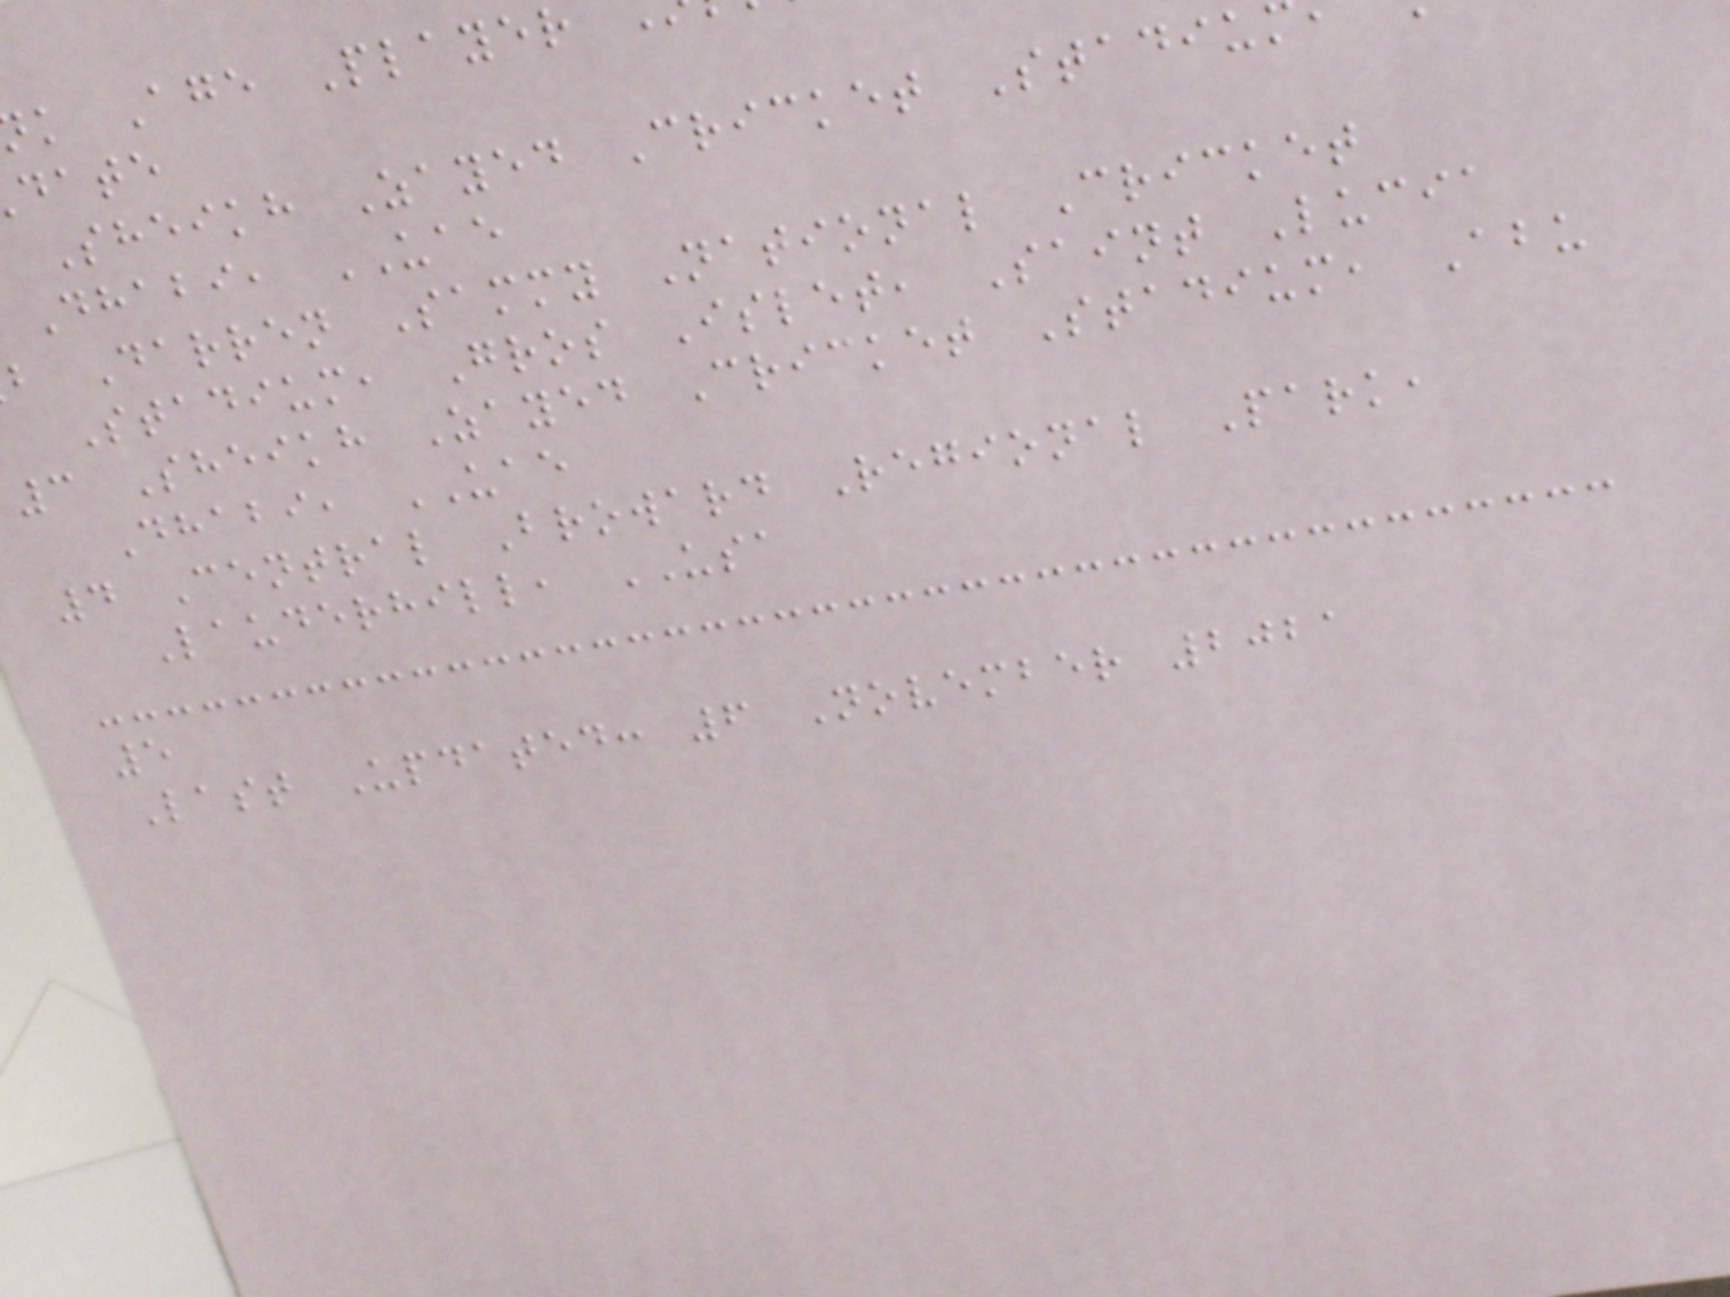k Age Player
date
Sheikh Zayed Cricket Stadiu
Dhabi, UAE
b Darren Sammy National Cricket
Stadium, Gros Islet, Saint Lucia
3 Sheikh Zayed Cricket Stadium, Abu
Dhabi, UAE
4 Central Broward Regional Park,
Lauderhill, USA
5
Last Updated: 6 November 2021
